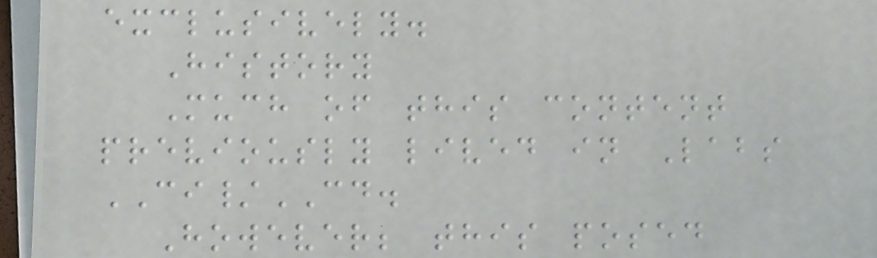exclusively.
History
Much of this content
previously lived in Labs
CI/CD.
However; this posed
